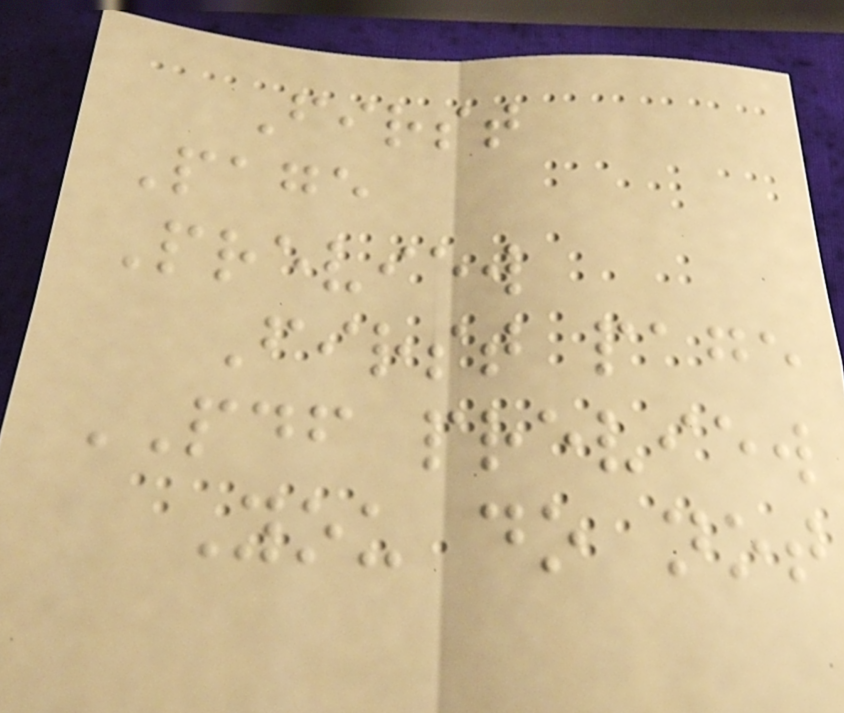First
Page
Preview
First page
PDF preview
You do not
